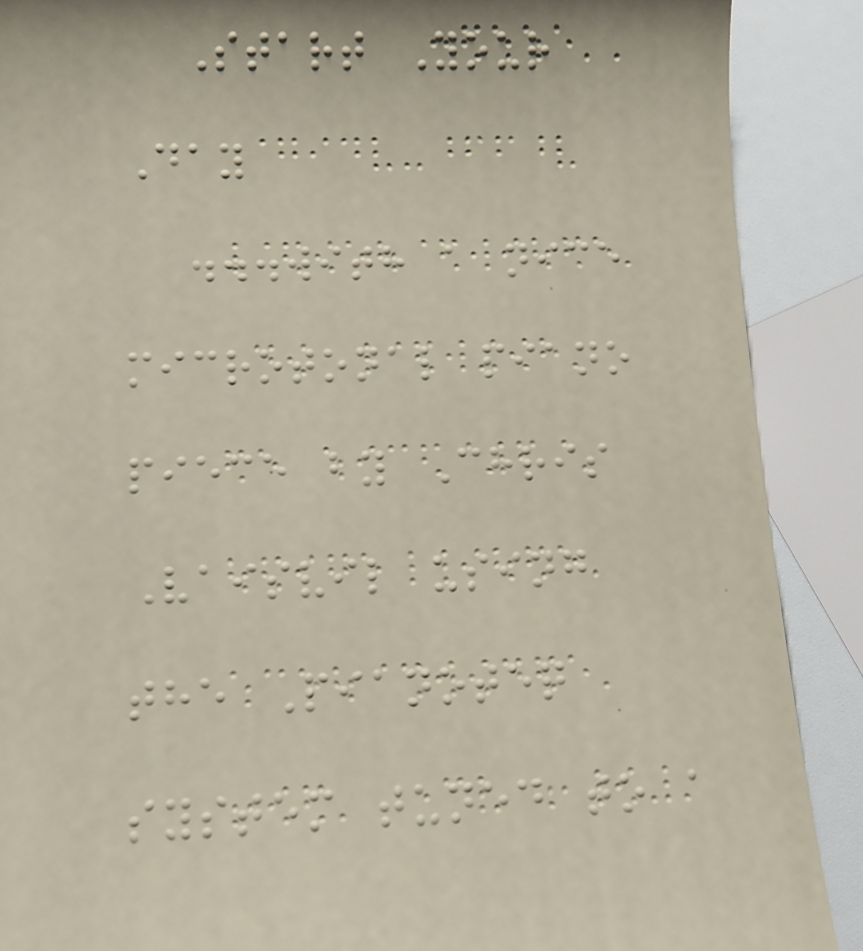Start Your
Day
...with a nice
microtonal piano
piece by Chris
Vaisvil using
the Pianoteq
system tuned to a
